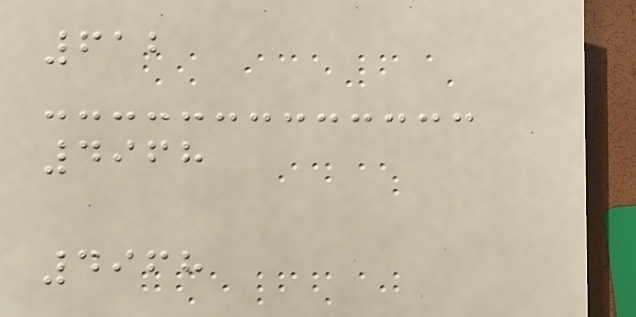612
4968
4968
